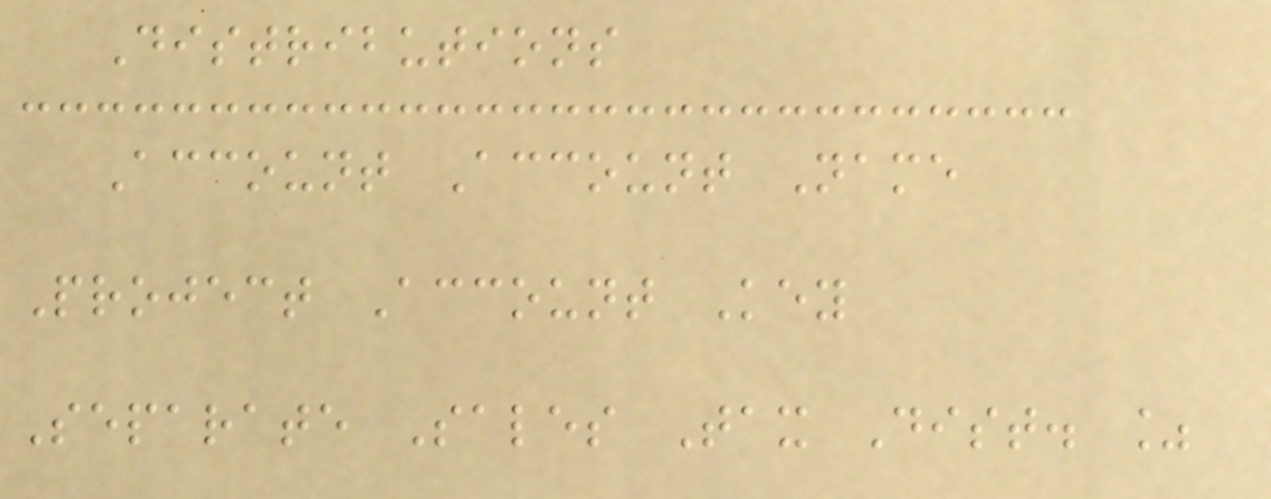Distributions
Account Account Name
Project Account Key
Separate Sales Tax Dist. %
